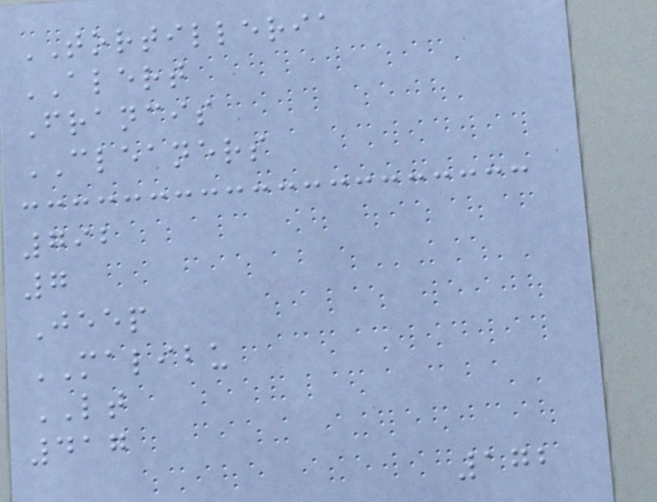TORTILLERIA
ALERT
Francis
CLEANERS
792
7
Jeep
MALIBU
LT
417
172
